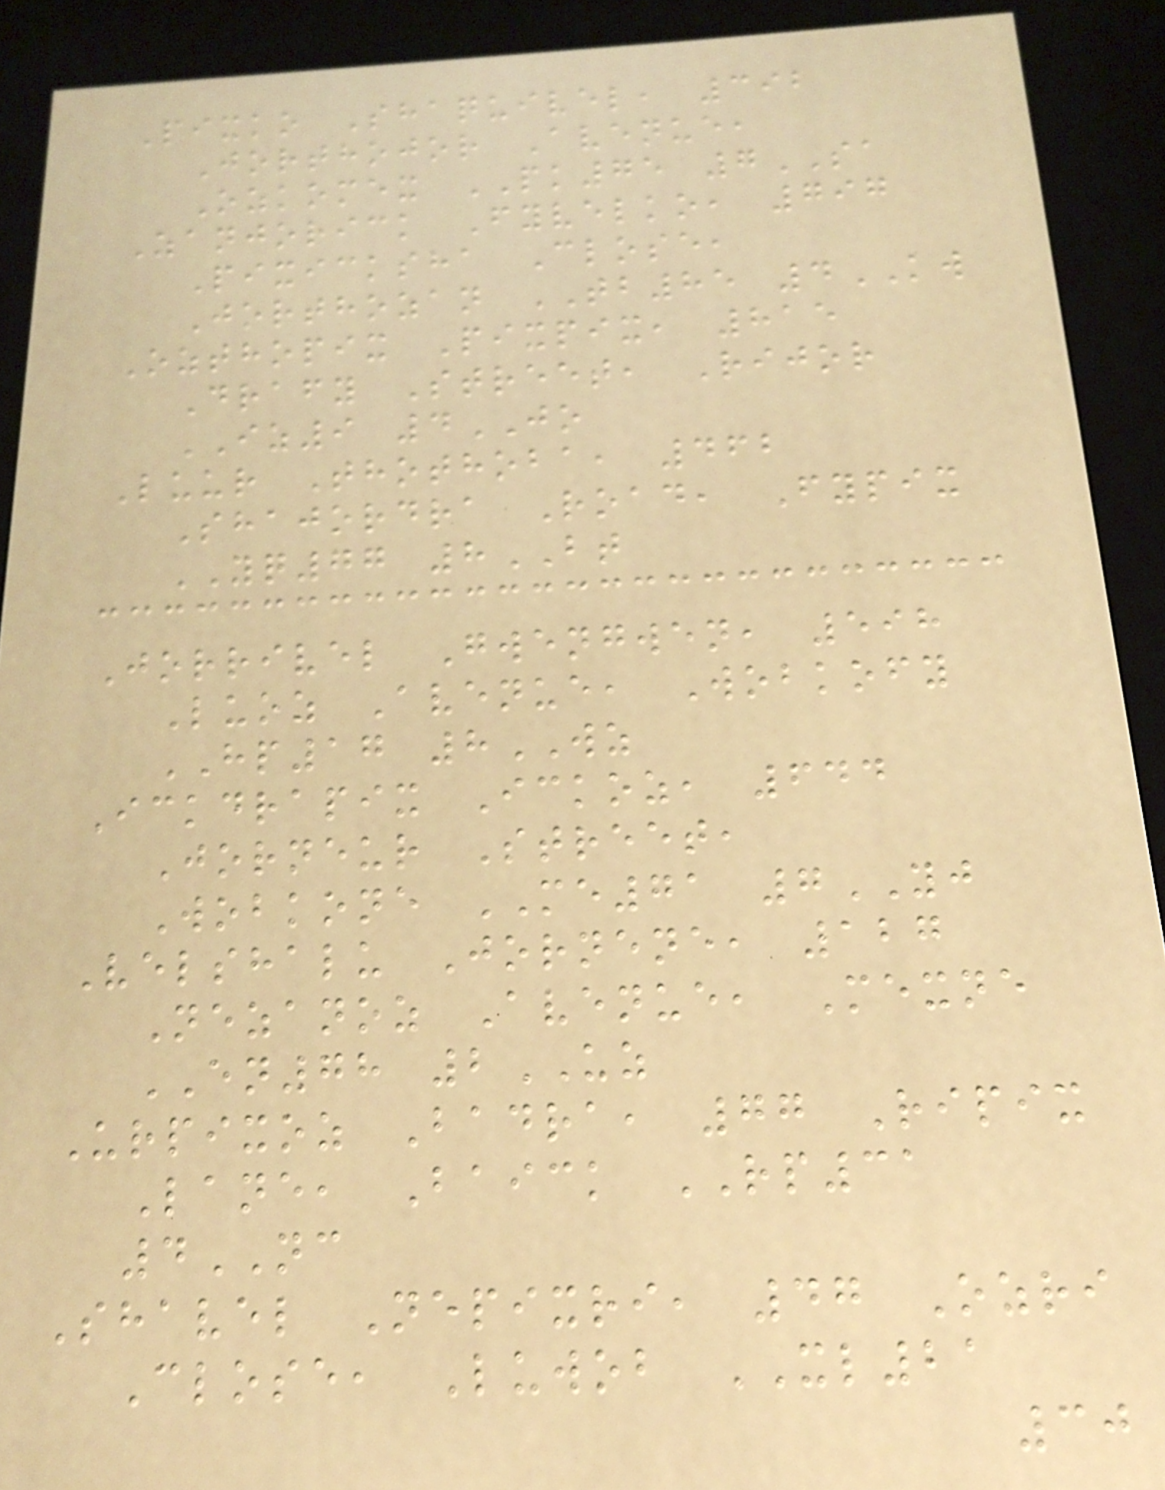Pixko Shaquivel, 392
Jorthojor Avenue,
Ozkomex PK75 7SA
Zanjorick Fyvelko, 797
Pixicksha Close,
Jorthozan TB85 4KW
Ozthopix Pixpix, 815
Drafy Street, Rijor
IZ9 4JO
Luur Thothoba, 462
Shajordra Road, Fypix
YQ77 8BT
Jorrivel Gwengwen, 598
Luoz Avenue, Wobkofy
HP17 8WZ
Ickdrapix Ickoz, 644
Jorneur Street,
Wobkone ME71 7YJ
Velshalu Jornene, 127
Nezanoz Avenue, Mexne
EN78 2UZ
Urpixoz Badra, 77 Ripix
Lane, Baick RP31
4NC
Shavel Nepixri, 47 Ozri
Close, Luwob XL21
30
